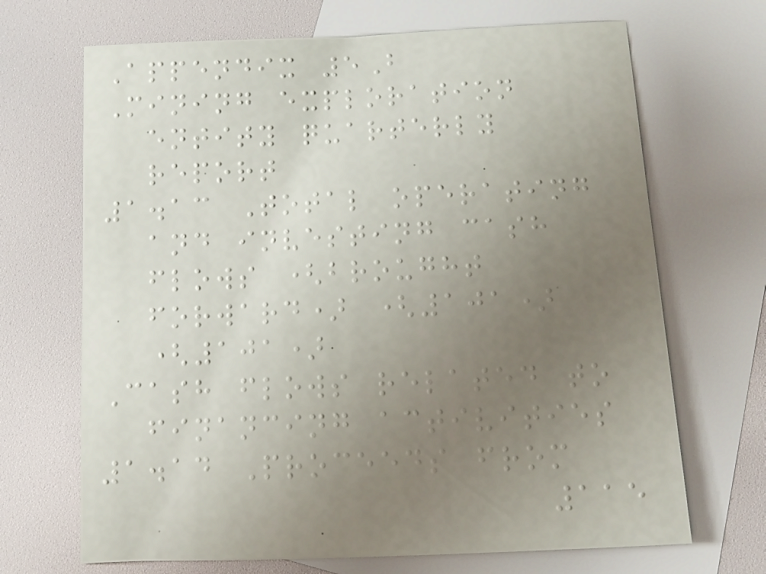Appendix 5B
Mining exploration
entity quarterly
report
1.13 Total operating
and investing cash
flows (brought
forward) (101)
(101)
Cash flows related to
financing activities
1.14 Proceeds from
115
